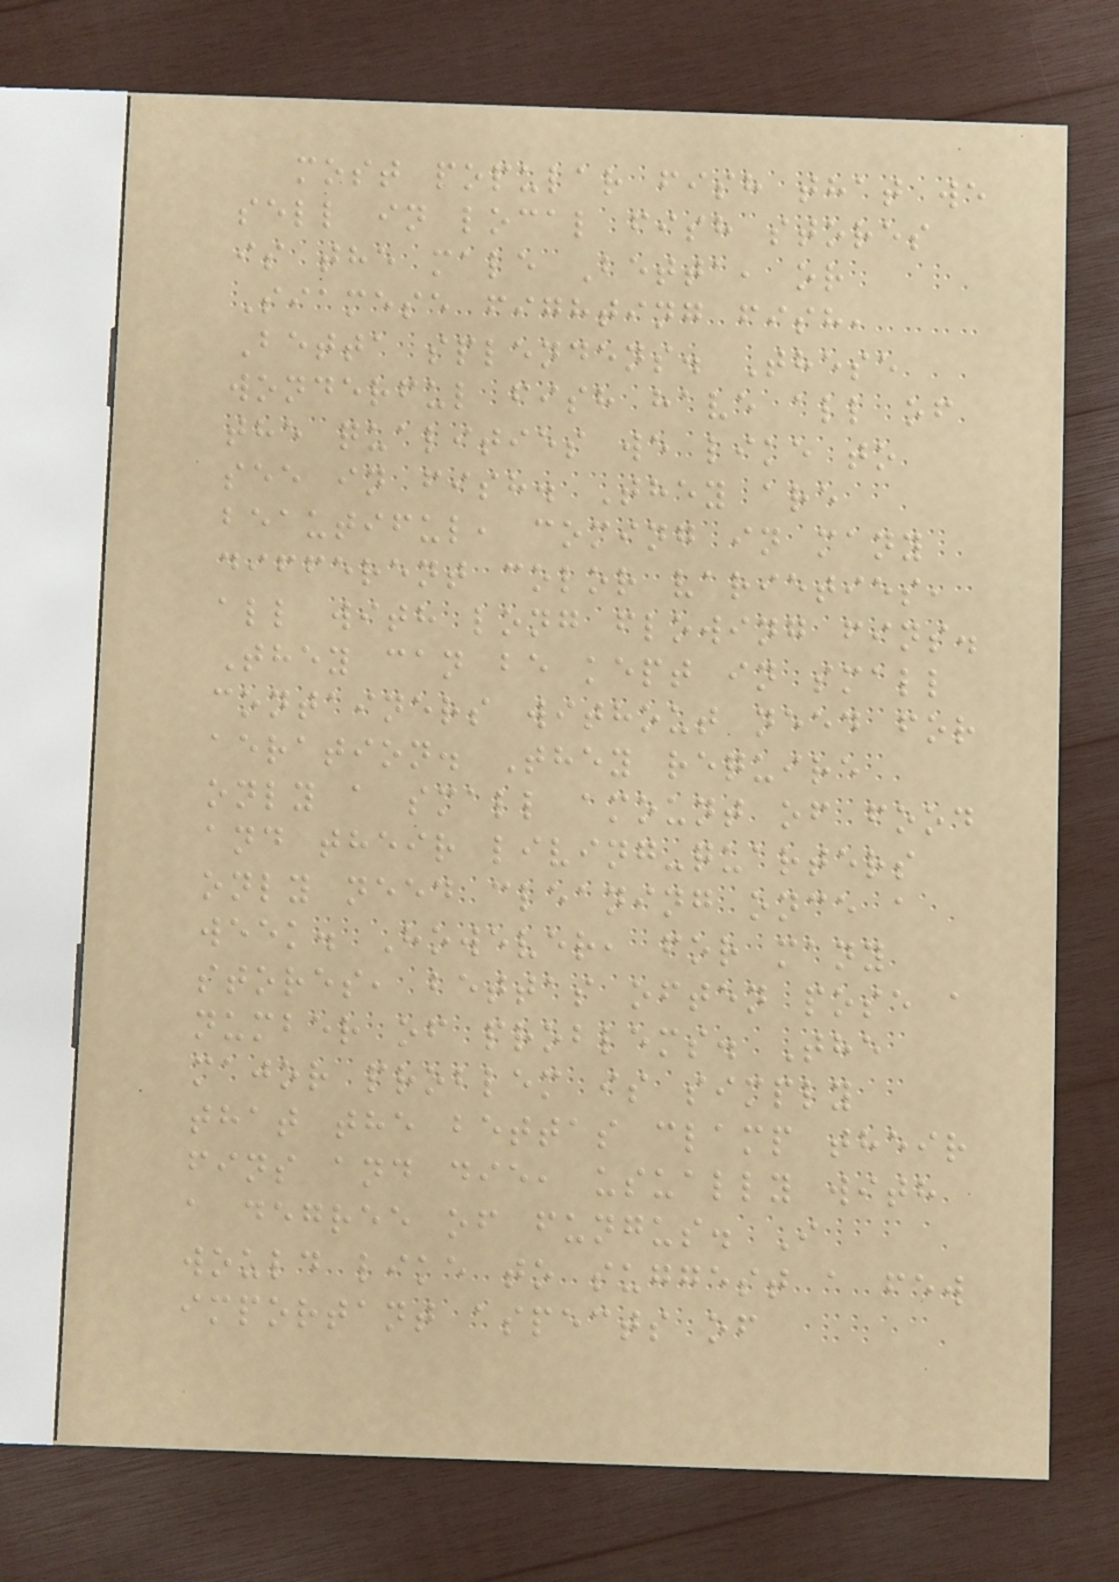most popular fish that we
sell in local fish stores
is the male Betta, or
Siamese fighting fish,
Betta splendens. These
wonderful fish have all of
the qualities we like to
see in fish. They are
beautiful, coming in many
different color varieties,
all with long flowing fins.
They can be kept in small
containers without need for
aeration. They require
only a small amount of food
and their living-quarters
only need cleaning once a
week. However, for many
stores, bettas often pose a
number of problems. The
major problem is simply
that the bettas clamp their
fins and die, usually with
a degree of fungus. I
would like to suggest a few
important aspects of
